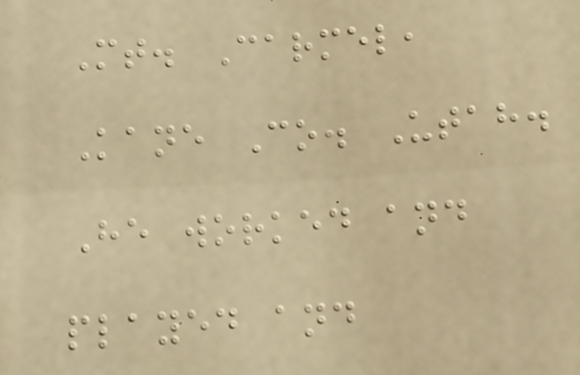Mt. Carmel,
Kane Co. Utah.
He worked and
played and
